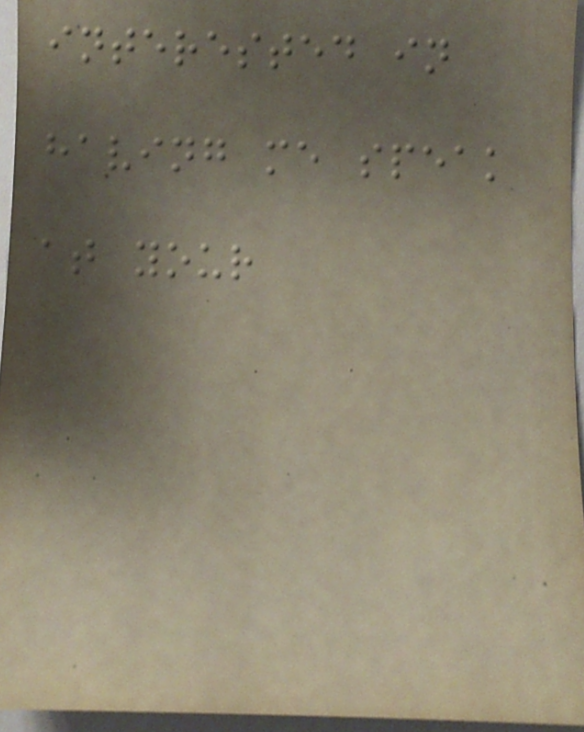interested in
having me speak
at your
